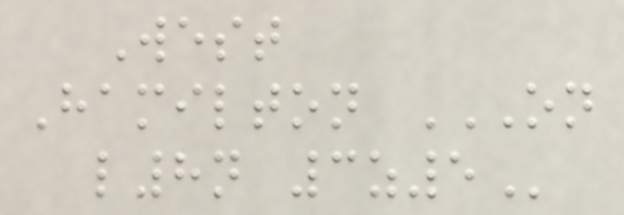West
Hamilton ON
L8N 3Z5
